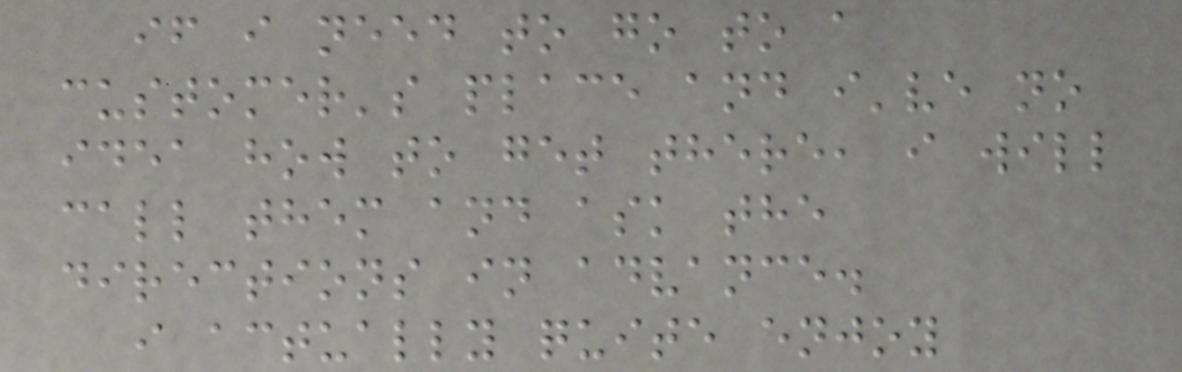if i need to go to a
customer's place and i've no
idea how to get there, i will
call them and ask the
directions in advance.
i actually quite enjoy
